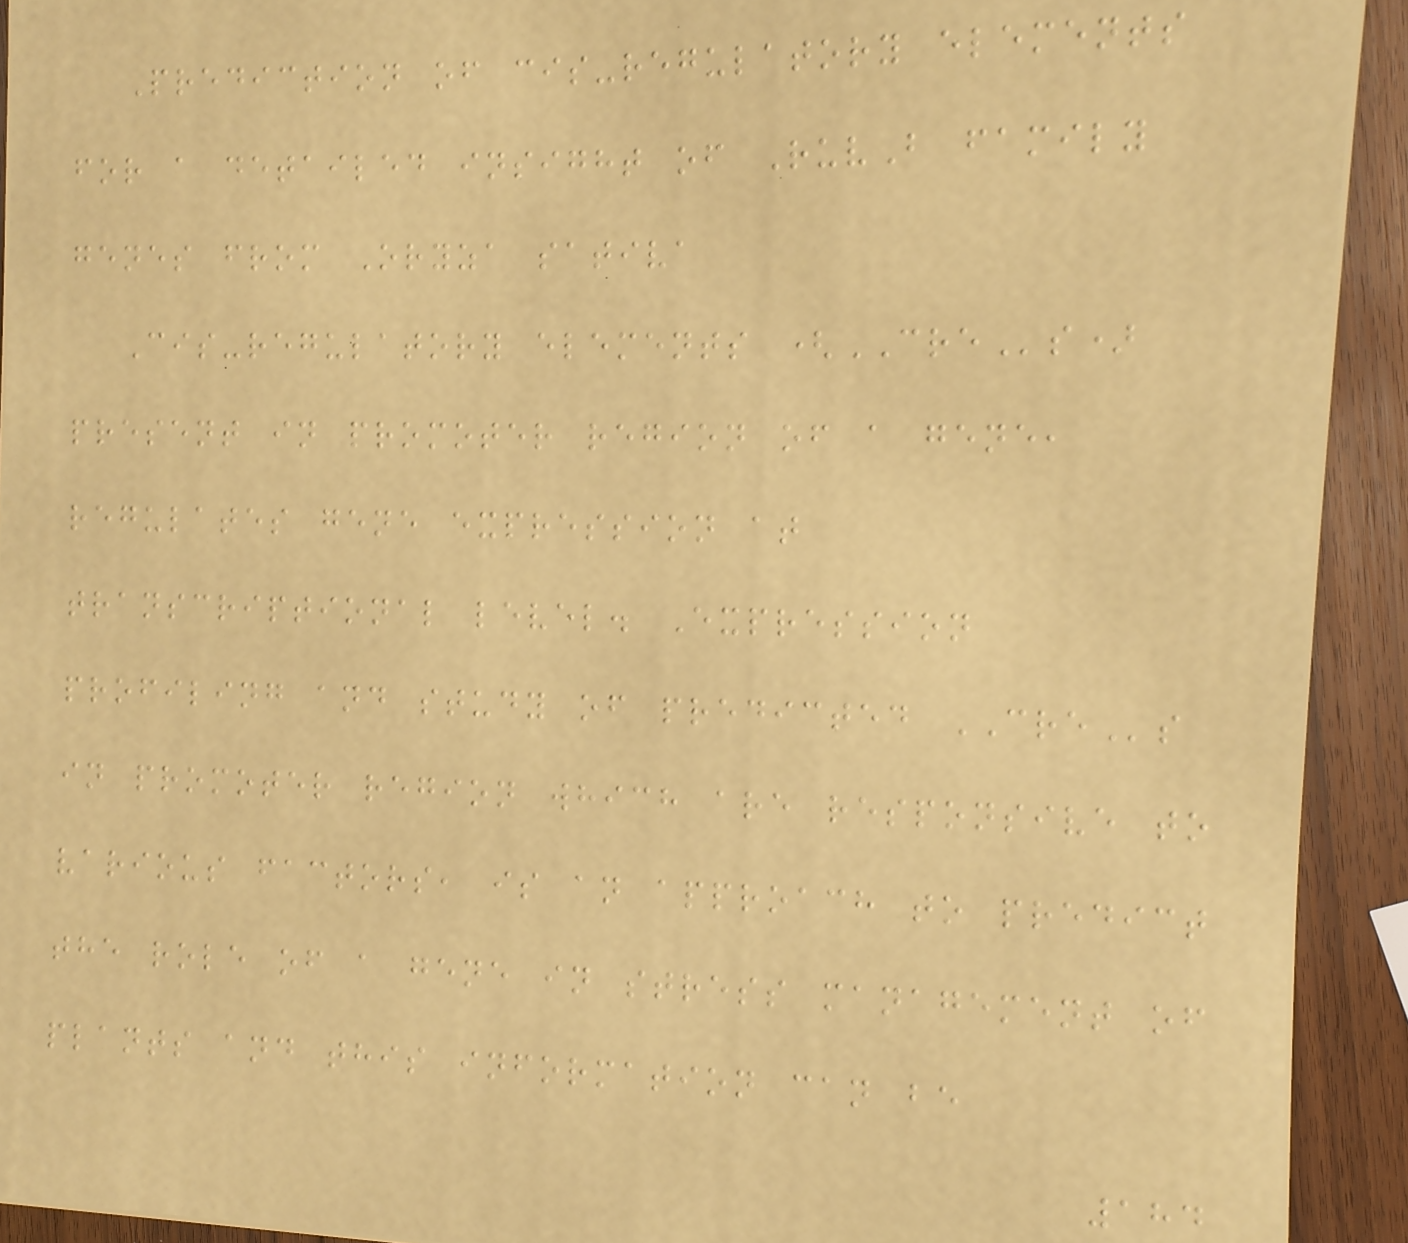Prediction of cis-regulatory elements
for a detailed insight of RuvB family
genes from Oryza sativa
Cis-regulatory elements (CREs)
present in promoter region of a gene,
regulates gene expression at
transcriptional level. Expression
profiling and study of predicted CREs
in promoter region which are responsive to
various factors, is an approach to predict
the role of a gene in stress management of
plants and this information can be
184
